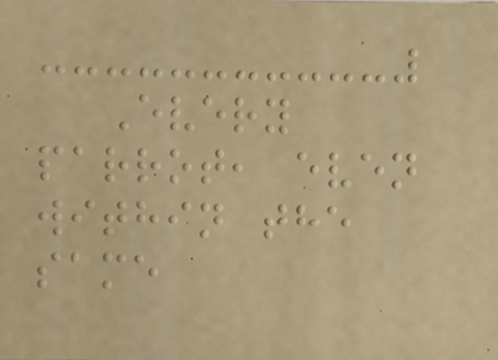Every
parrot, even
within the
same
